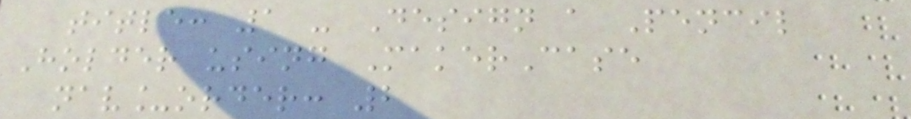title: 1 - Design a Pencil
Holder using MakerCase
nav_order: 2
